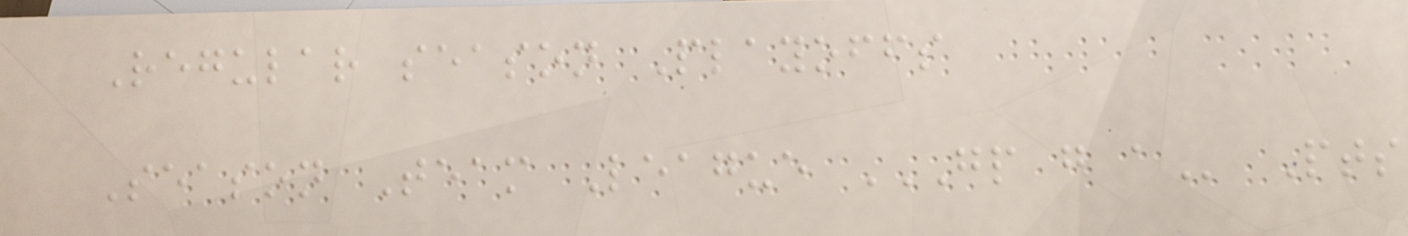Regular season Playoffs
Season Team League GP G A Pts
